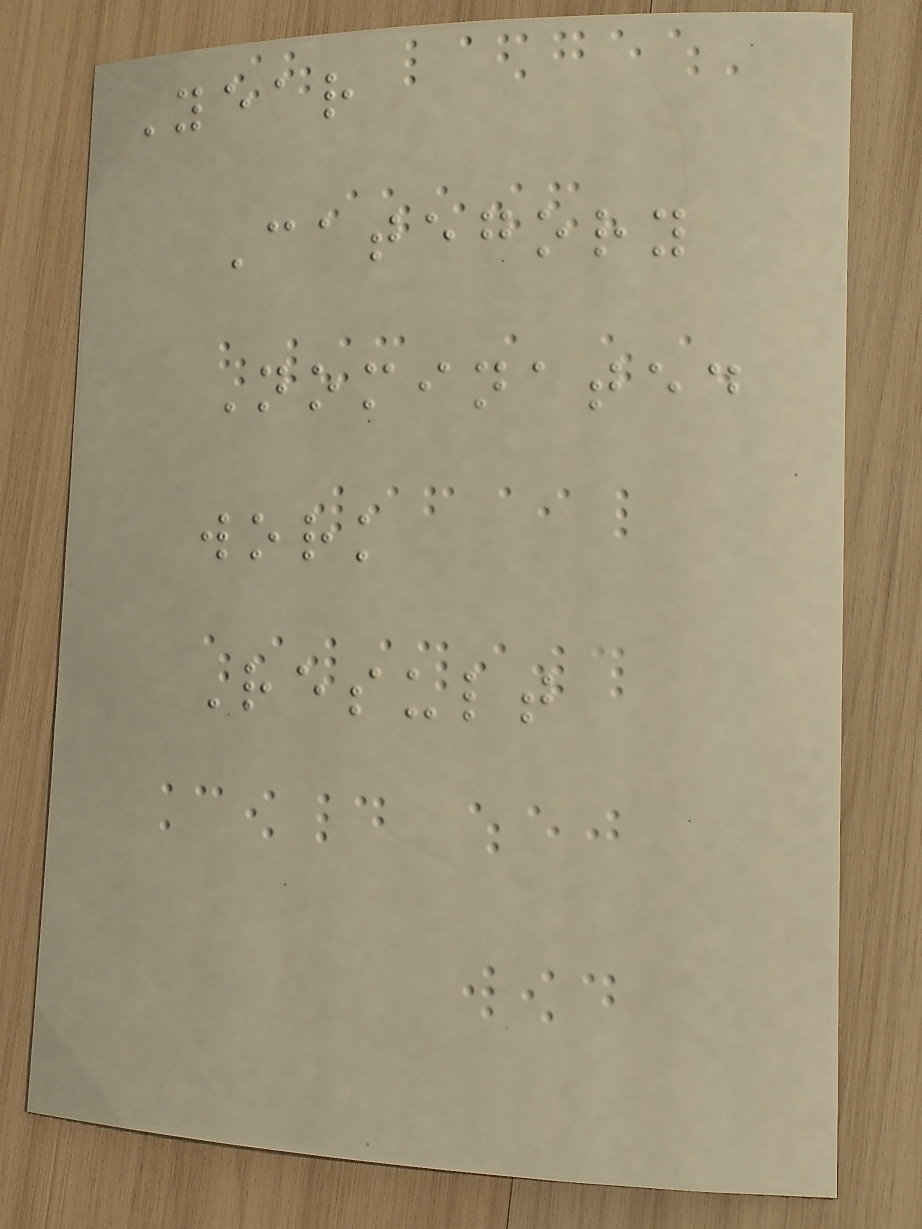Year
Category
Nominated
work
Result
